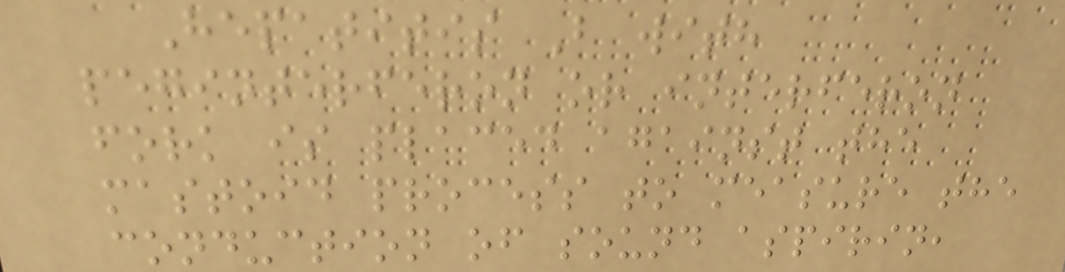Hepatitis B with
peginterferon or interferon
fork is placed against the
mastoid process to measure the
conduction of sound aspirin,
